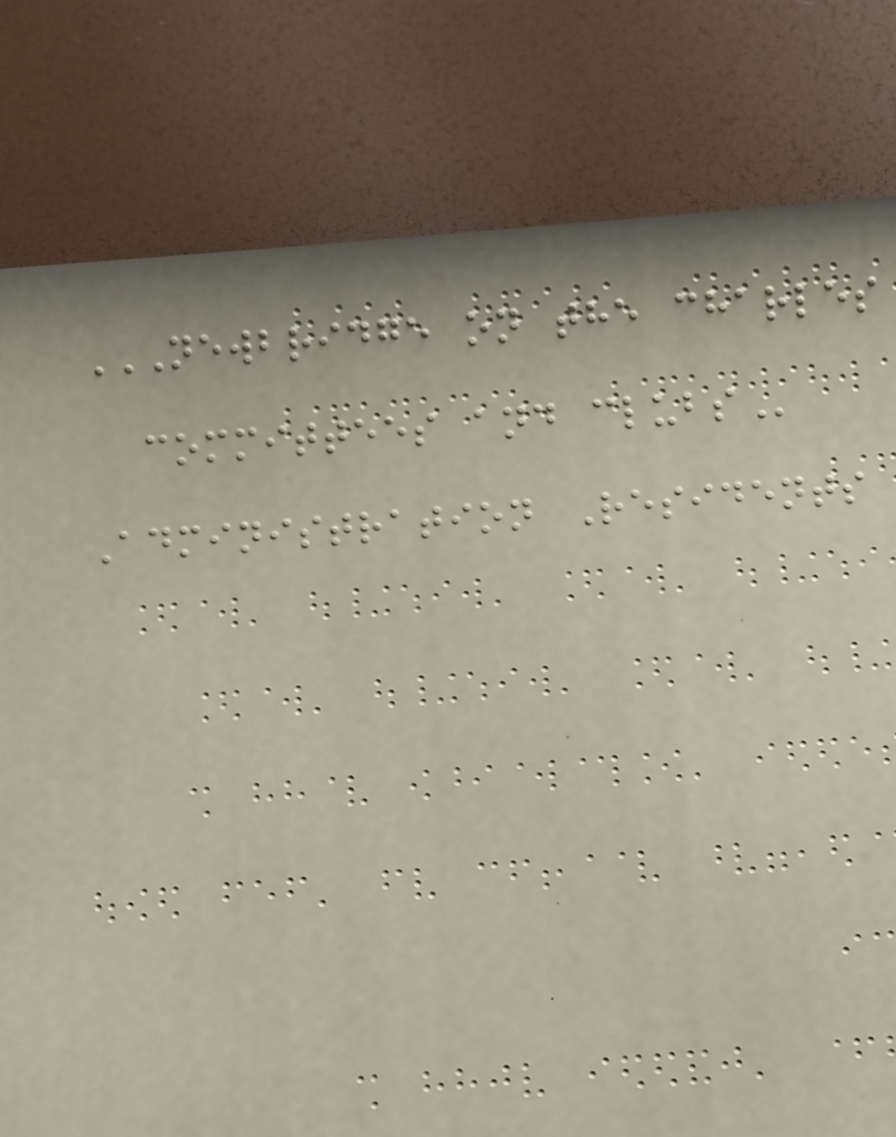NEWBRIDGE ON THE CHARLES
COMMITTEES AND CLUBS
Administration Residents
